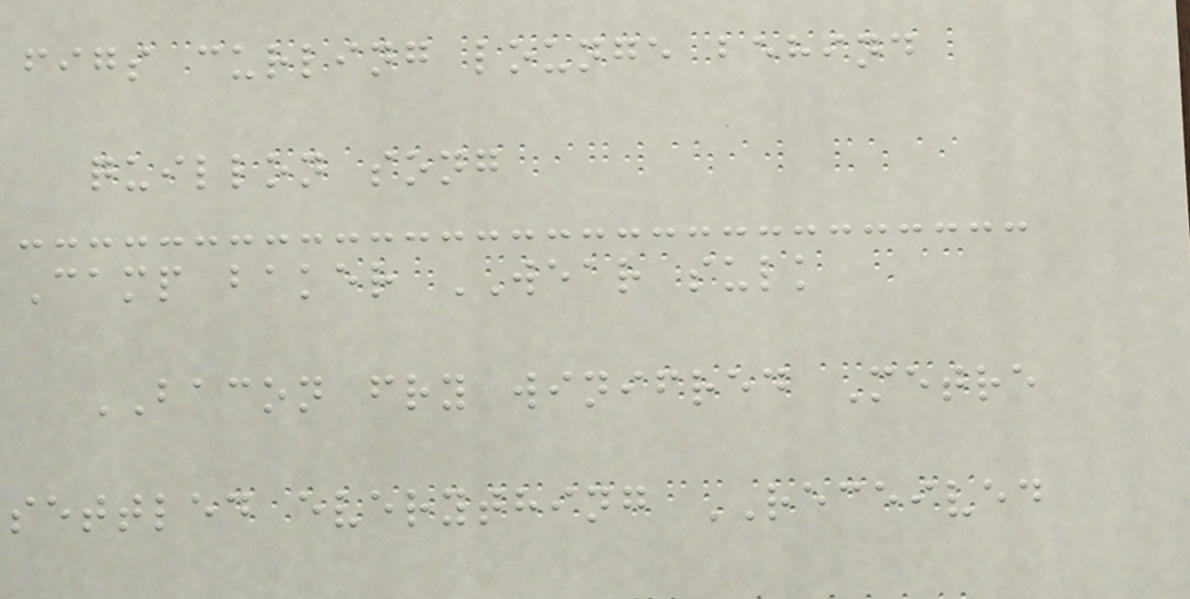figs curling lounge behind
quillon song
Camp baker WEAR sulk
BACON fry winifred Metre
settled everything RECEIVED
